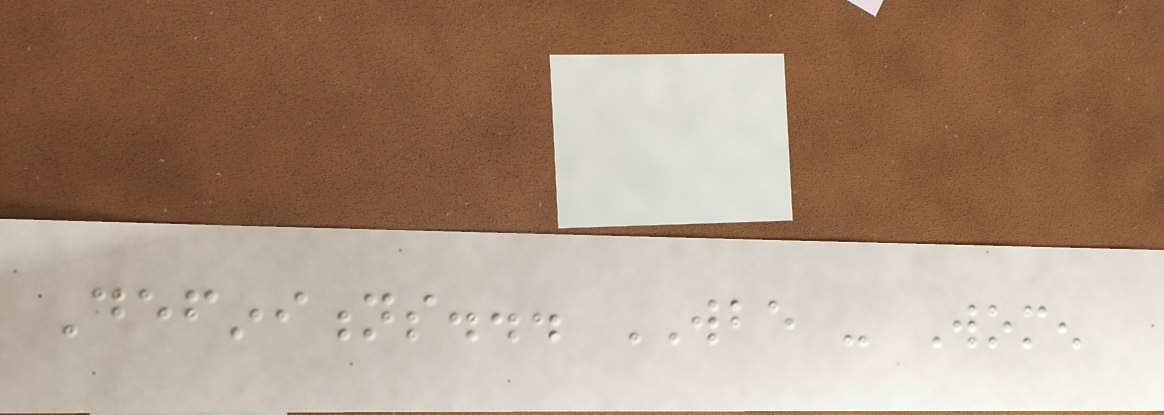Definitions... WBE - Women
